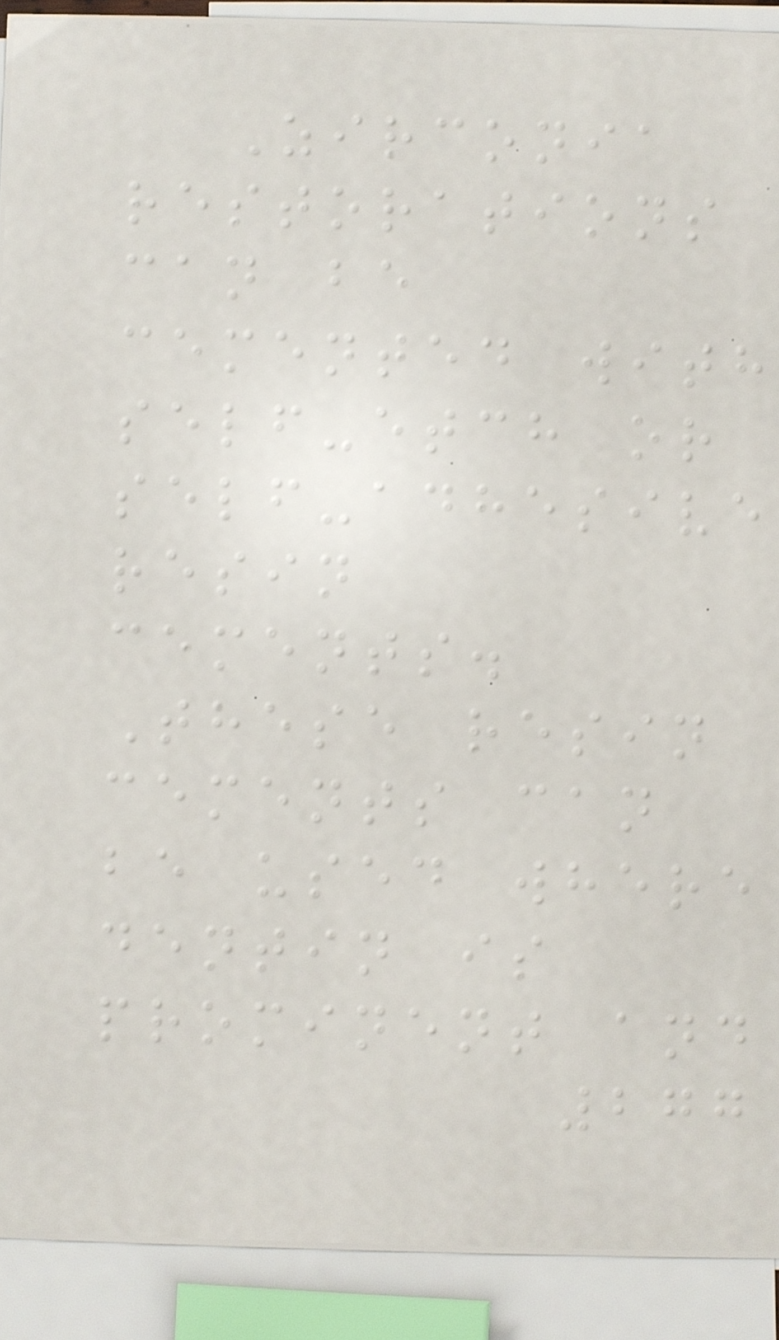Zirconia
restorations
can be
cemented with
self-etch or
self-adhesive
resin
cements.
These resin
cements can
be used where
dentin is
prominent and
277
